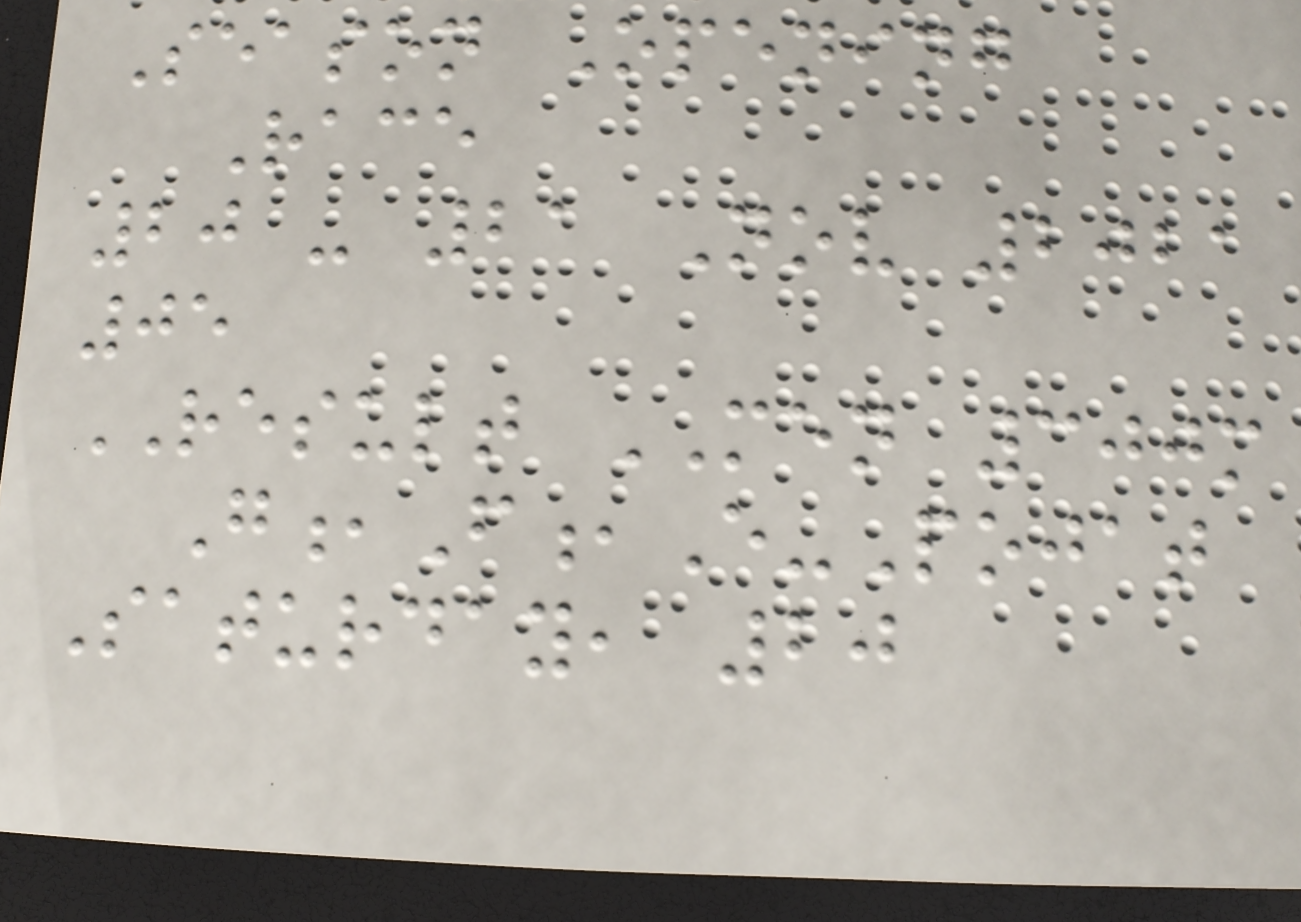Season Opening
Race
20 - 21 Nov 2021
05
RESULT MEN 300m
G,F,E-Pojat
Saturday, 20
